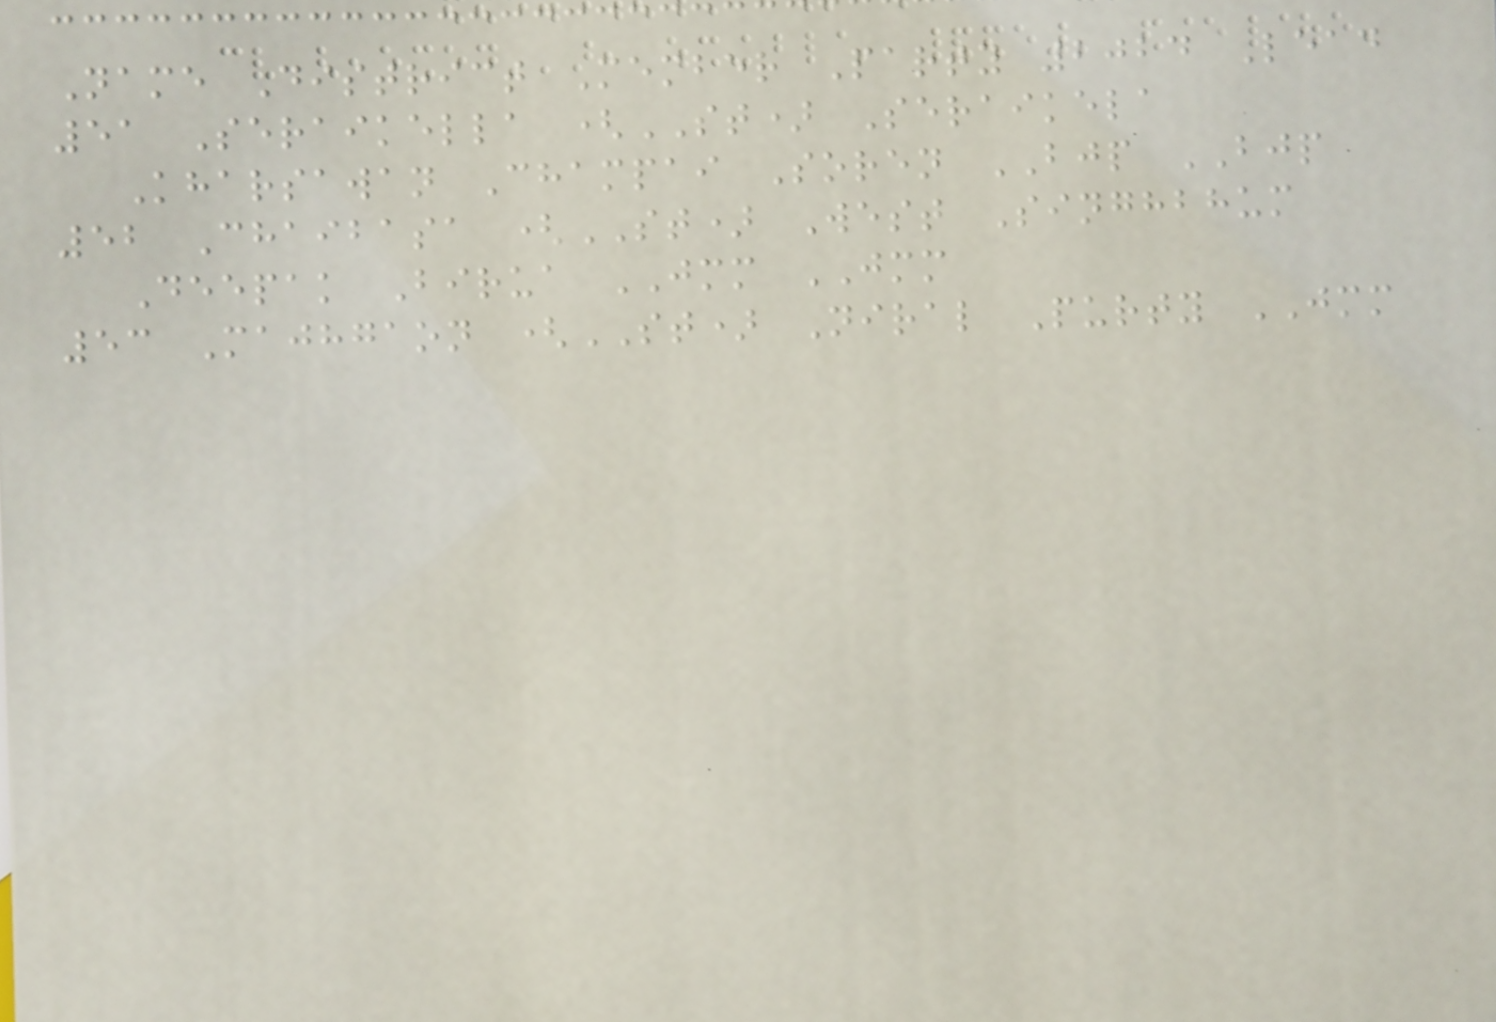Name District Member Party 2024 Lead
51 Seraikella (ST) Seraikela
Kharsawan Champai Soren BJP BJP
52 Chaibasa (ST) West Singhbhum
Deepak Birua JMM JMM
53 Majhgaon (ST) Niral Purty JMM
